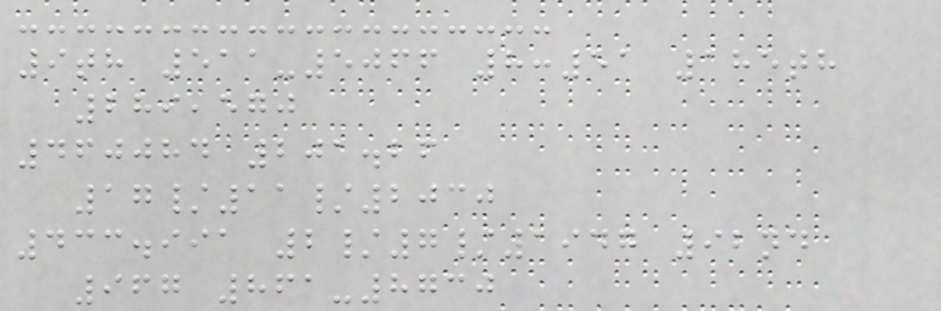9th 511-5066 8:51 185th
289,570
460084 201.26
17/11/2030
433.991 2/7/1947 92nd
967 861-8730
